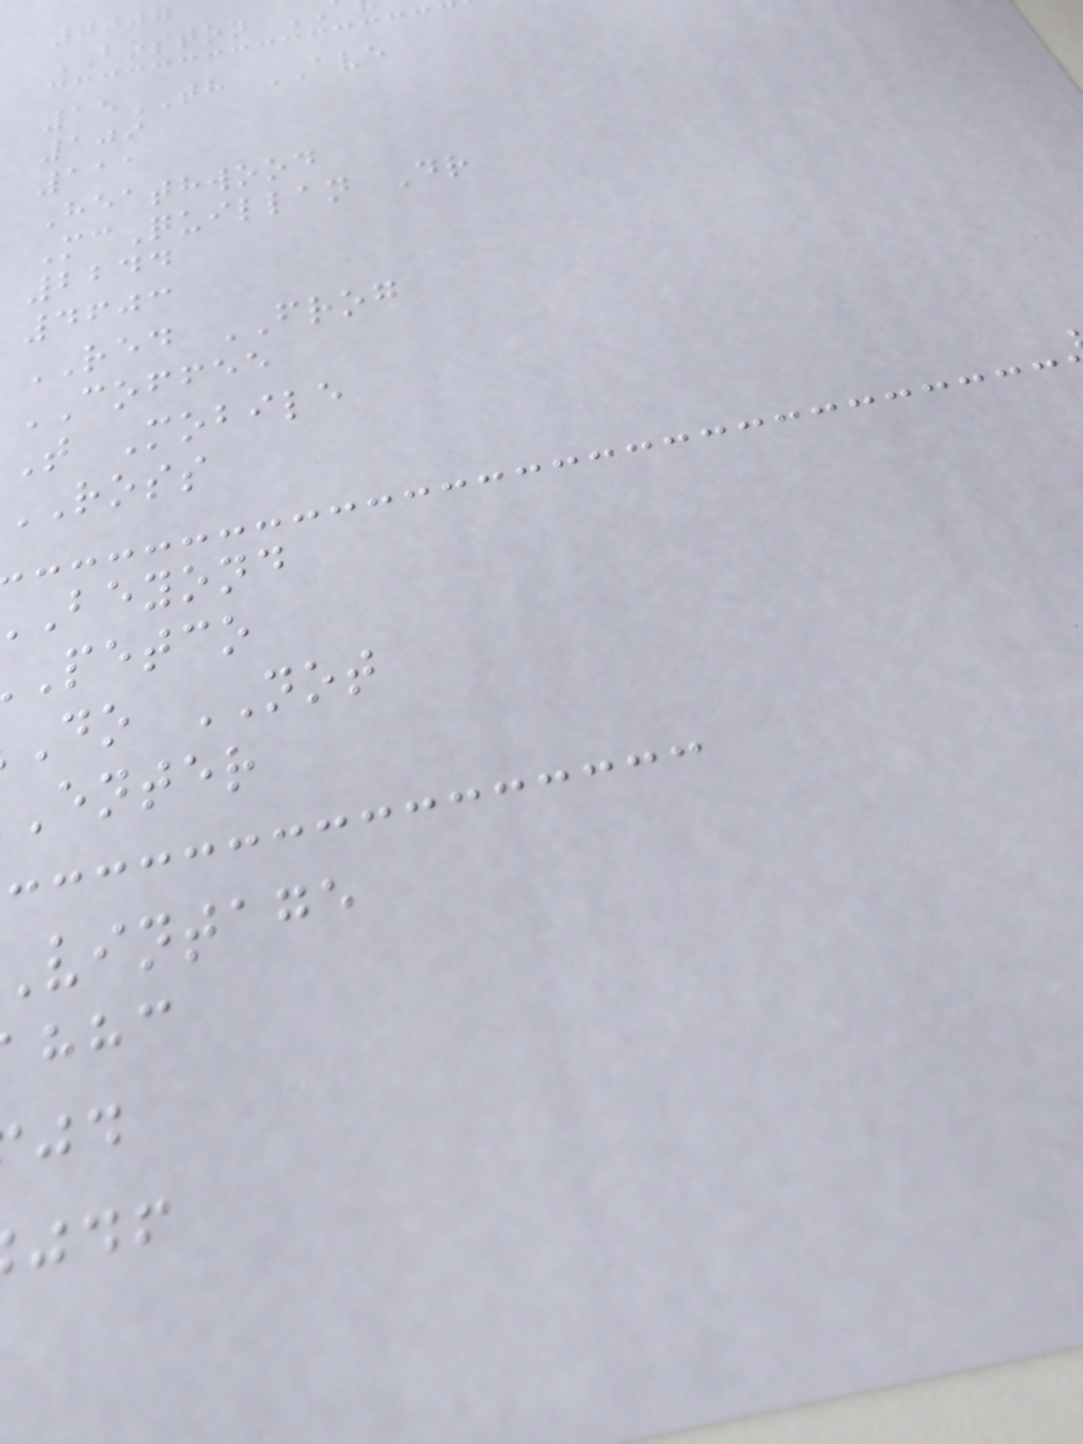7007
BOSTON
15TH AVE
109
111
Heathwood
McQuillan Dr
2244
4603
RED FROG
COFFEE
T Mobile
ROSS
beyond
petco
do NOT
enter
vintage
